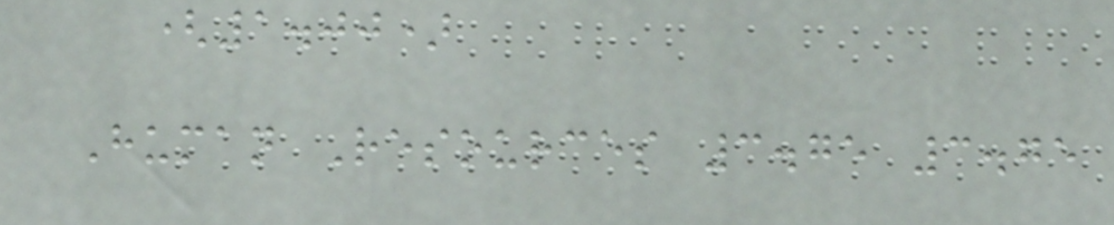(1.00)
Human Resources 3.75 3.75
